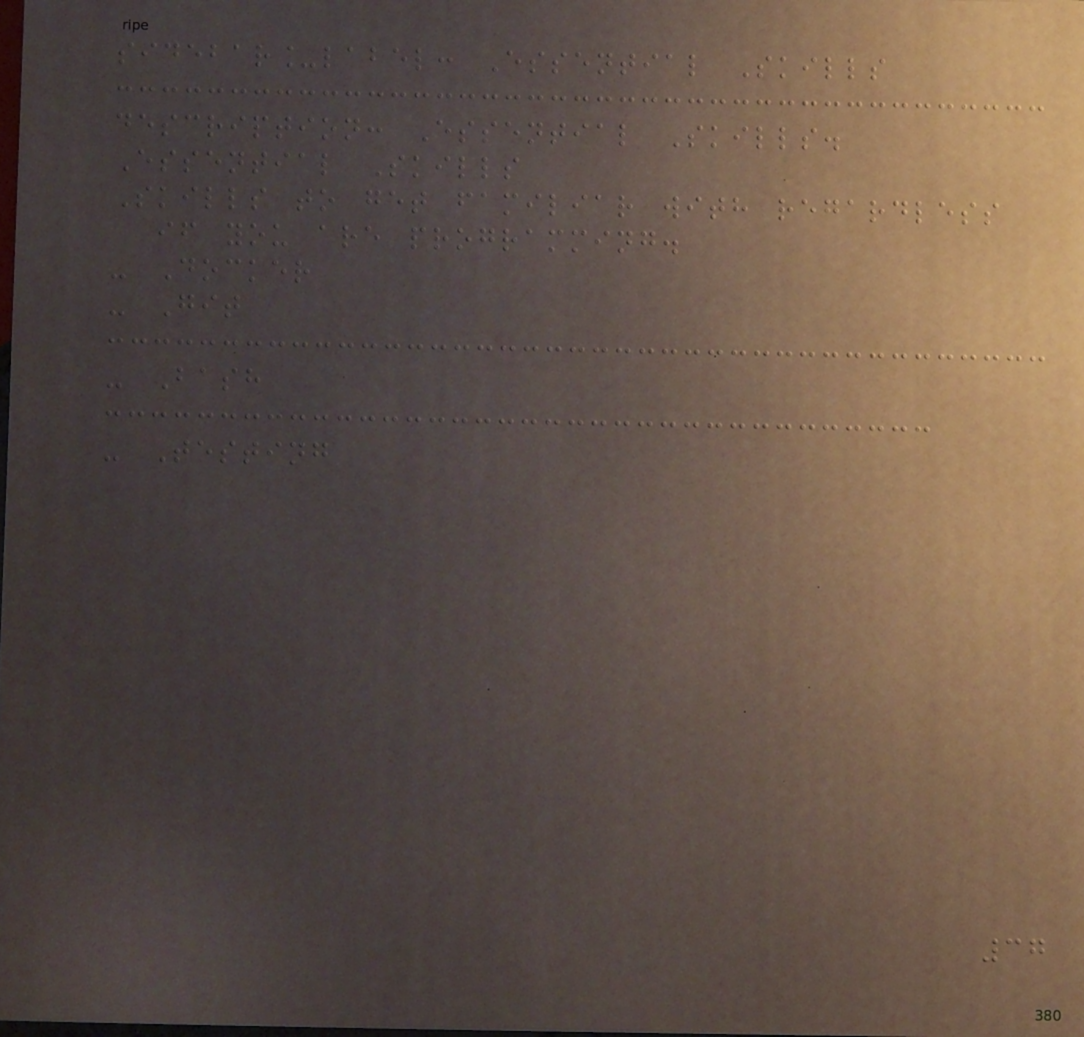sidebar_label: Essential Skills
description: Essential Skills.
Essential Skills
Skills to get familiar with regardless
if you are programming.
- Docker
- Git
- Bash
- Testing
37
